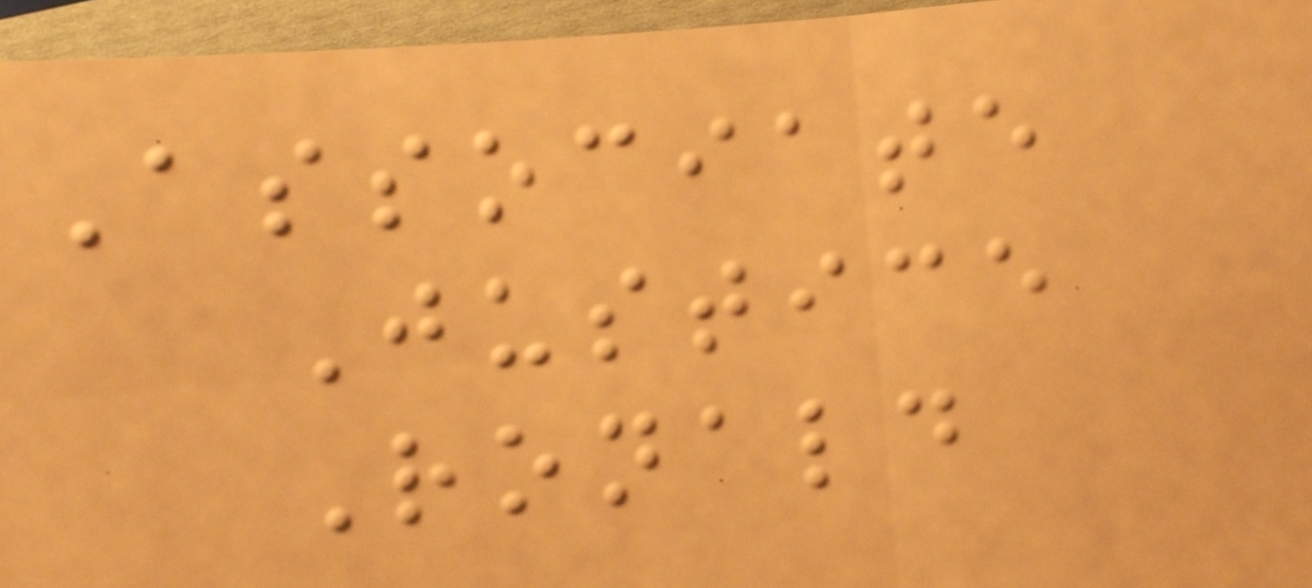Associate
Justice
Ronald
